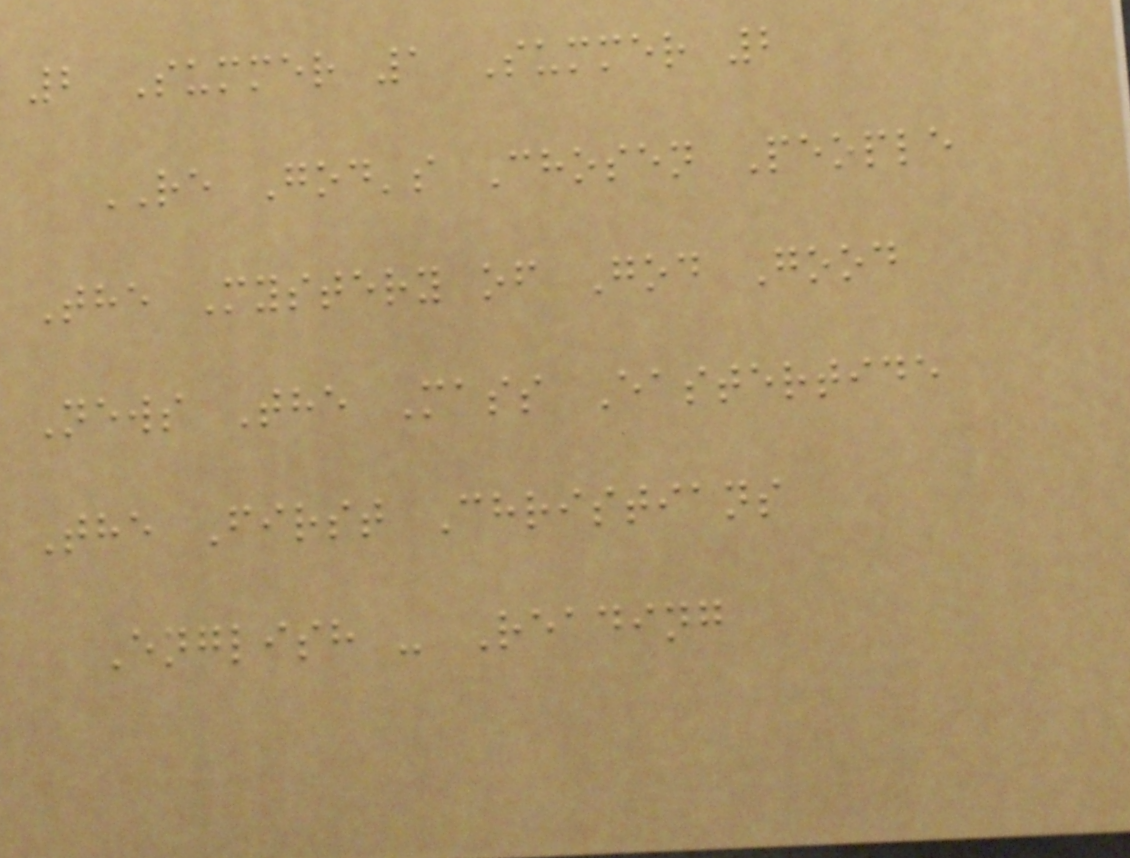2 Summer 1 Summer 2
RE God's Chosen People
The Mystery of God Good
News The Mass Eastertide
The First Christians
English - Reading
